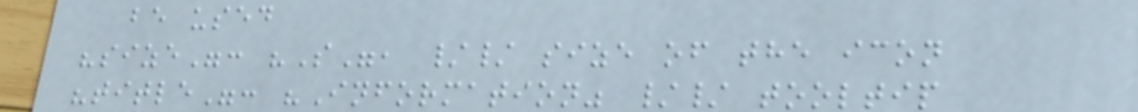be used
"size": "S", // size of the icon
"title": "Information" // tooltip
